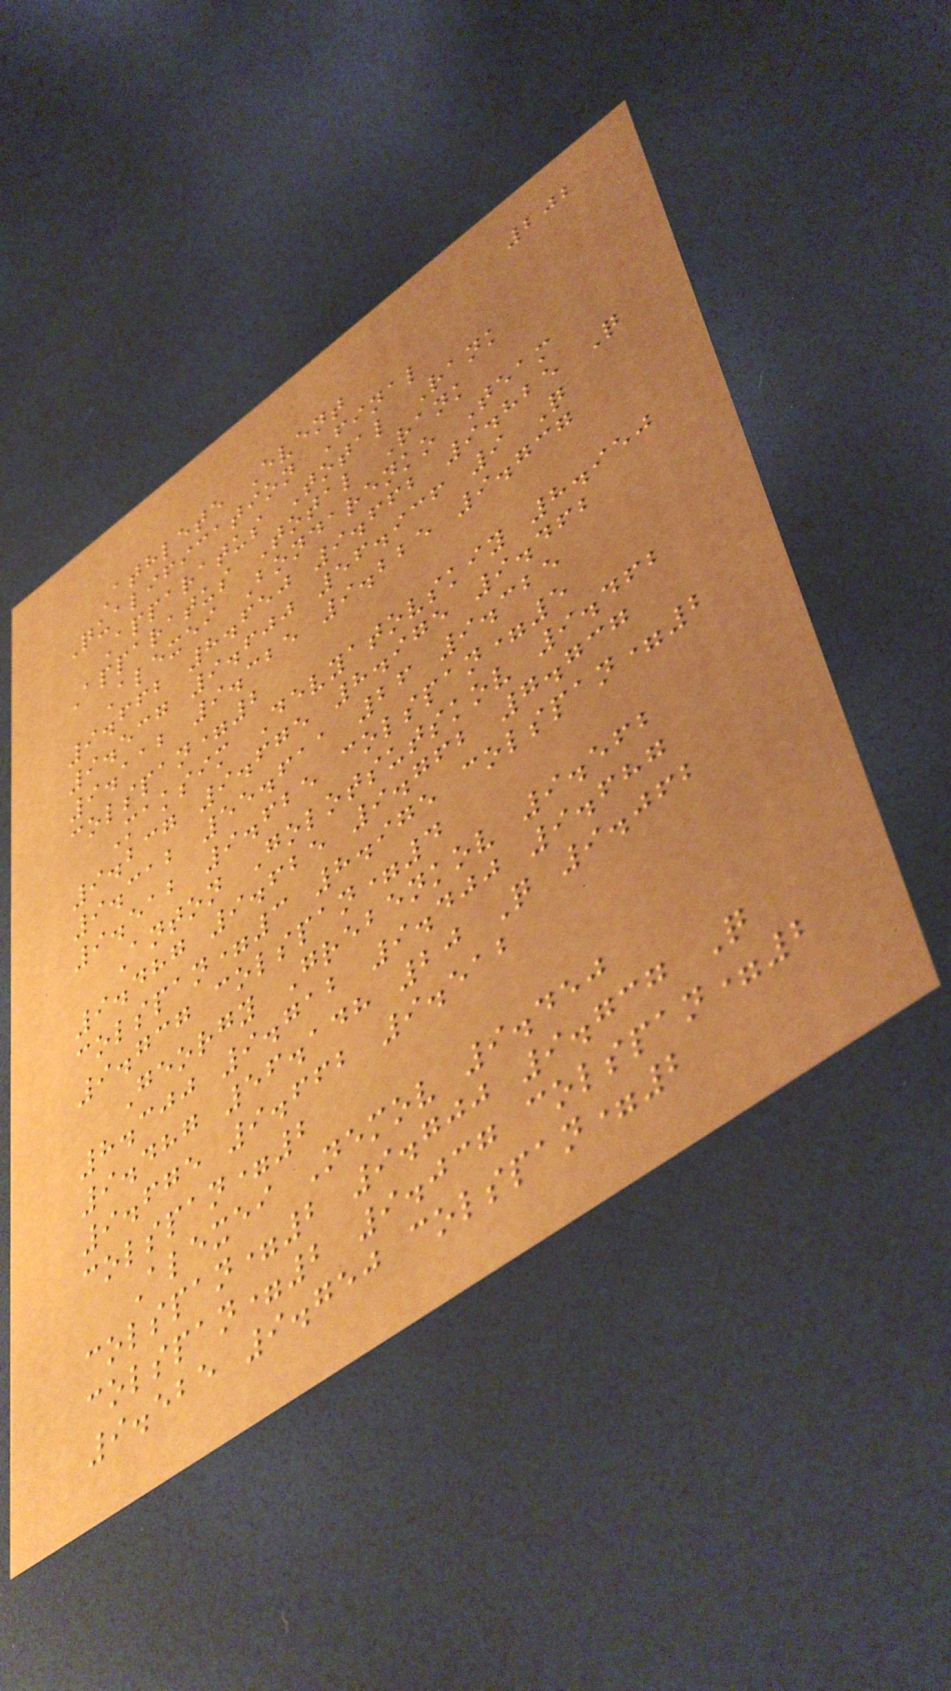202
Athlete Event
Qualification Final
Apparatus Total Rank
Apparatus Total Rank
Alexei Bondarenko Team
9.662 8.650 9.662 9.825 Q
9.537 9.600 56.936 9 Q
9.112 9.325 9.225 9.737
colspan=2
Maksim Devyatovskiy 8.950
9.237 9.675 8.975 9.462
9.312 55.611 26 9.325
9.512 9.625 colspan=5
Anton Golotsutskov 9.462
9.487 9.625 9.762 7.737
colspan=3 8.975 colspan=2
9.737 colspan=4
Georgy Grebenkov 9.562
8.300 9.712 9.400 9.687
9.487 56.148 20 Q 9.062
9.675 9.662 9.512
colspan=2
Alexei Nemov 9.450
colspan=2 9.700 9.737 Q
colspan=2 9.037 colspan=2
9.525 9.750 colspan=2
